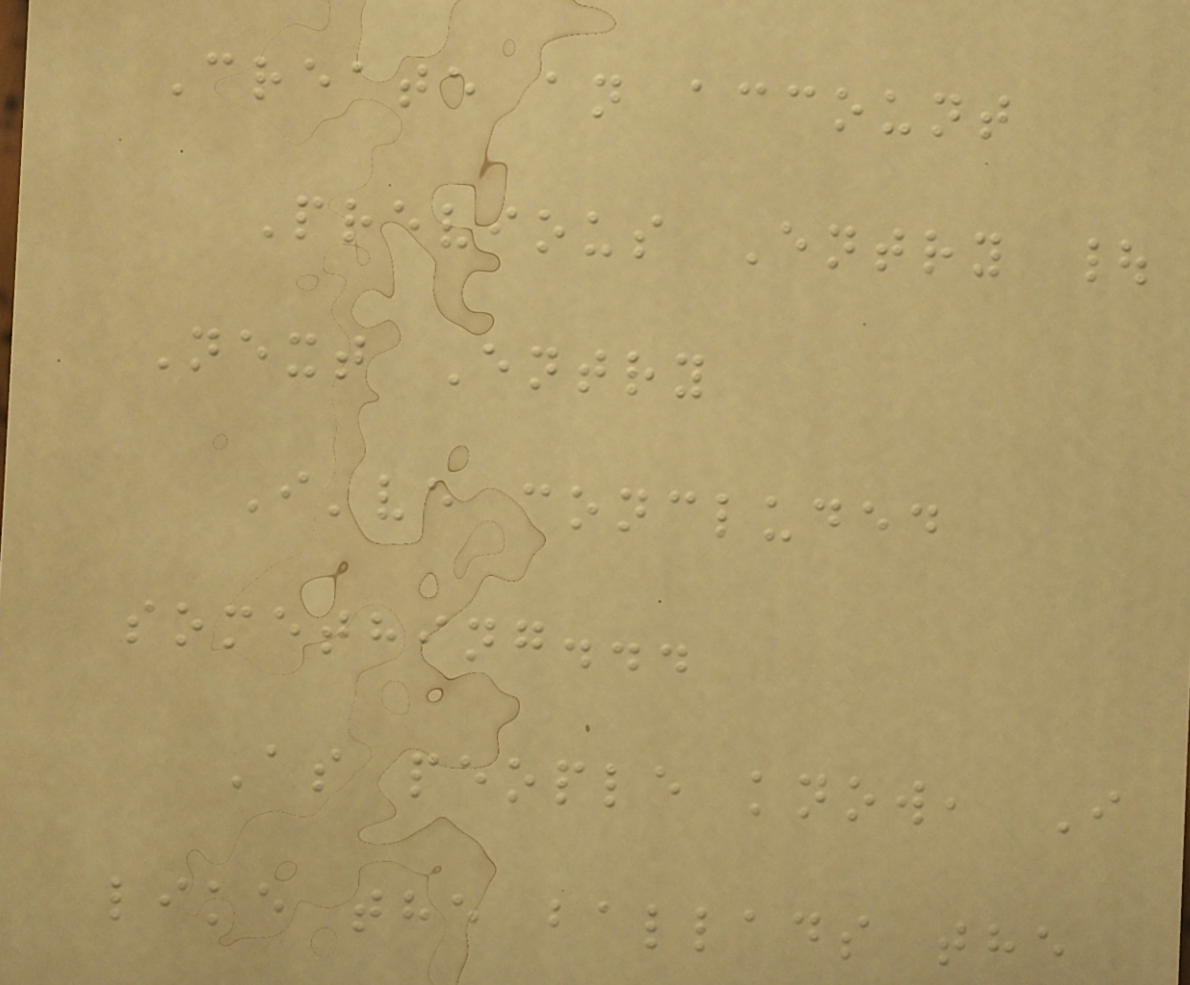Create an account
Previous Entry |
Next Entry
I've concluded
something...
As people know, I
like the ballads the
